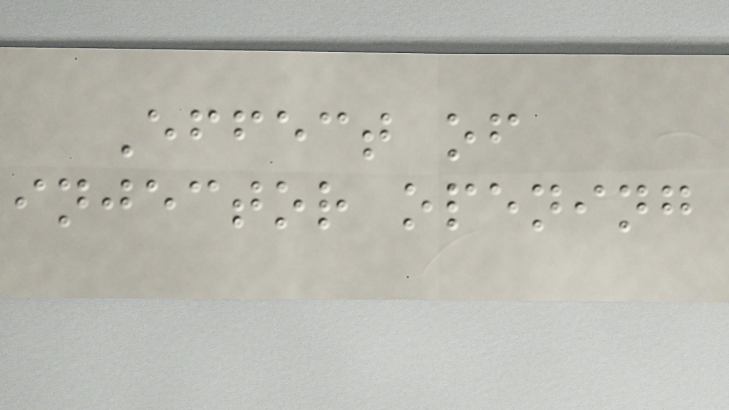Effect of
injector opening
